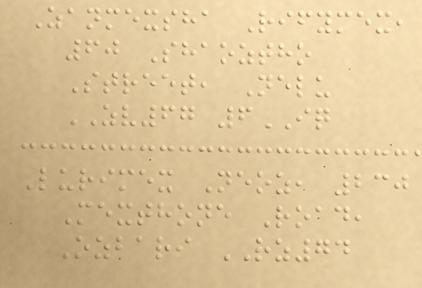Zanmexsha Rifymex,
60 Shaoztho
Street, Nelu
ZV67 6IQ
Lurimex Neoz, 230
Mexthone Road,
Ozbari RZ74
